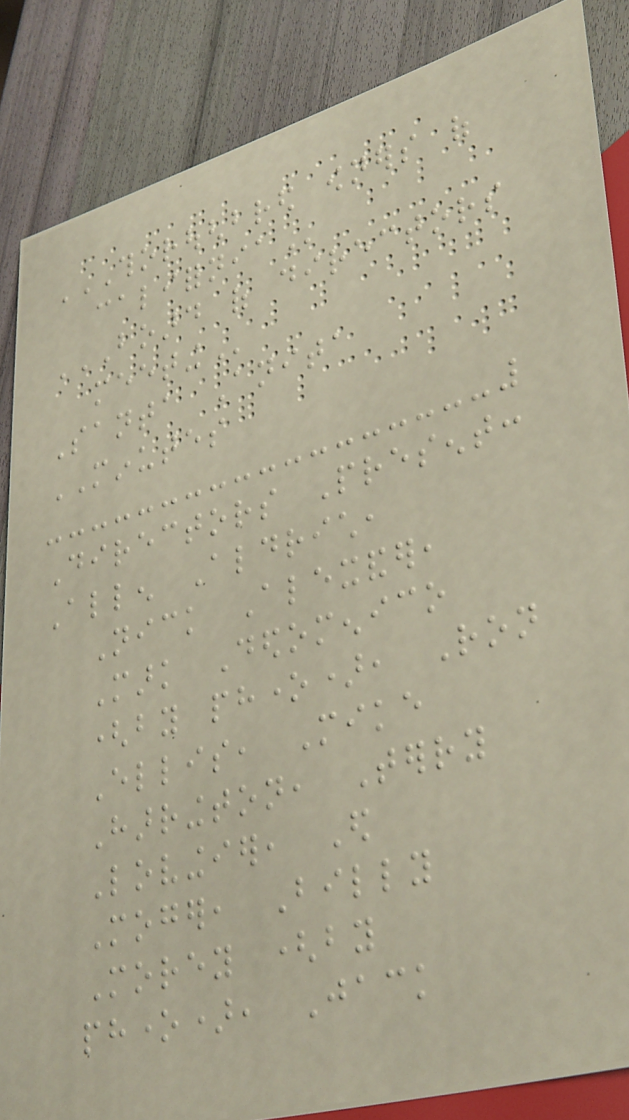THOROUGHBRED OWNERS OF
CALIFORNIA
BOARD OF DIRECTORS
MEETING
Santa Anita
MINUTES
Directors Present:
Allen Aldrich,
Nick Alexander,
Mark Dedomenico
(by phone), Ron
Ellis, Mike
Harrington, Terry
Lovingier, Ed
Moger, Billy
Morey (by
phone), Jack
